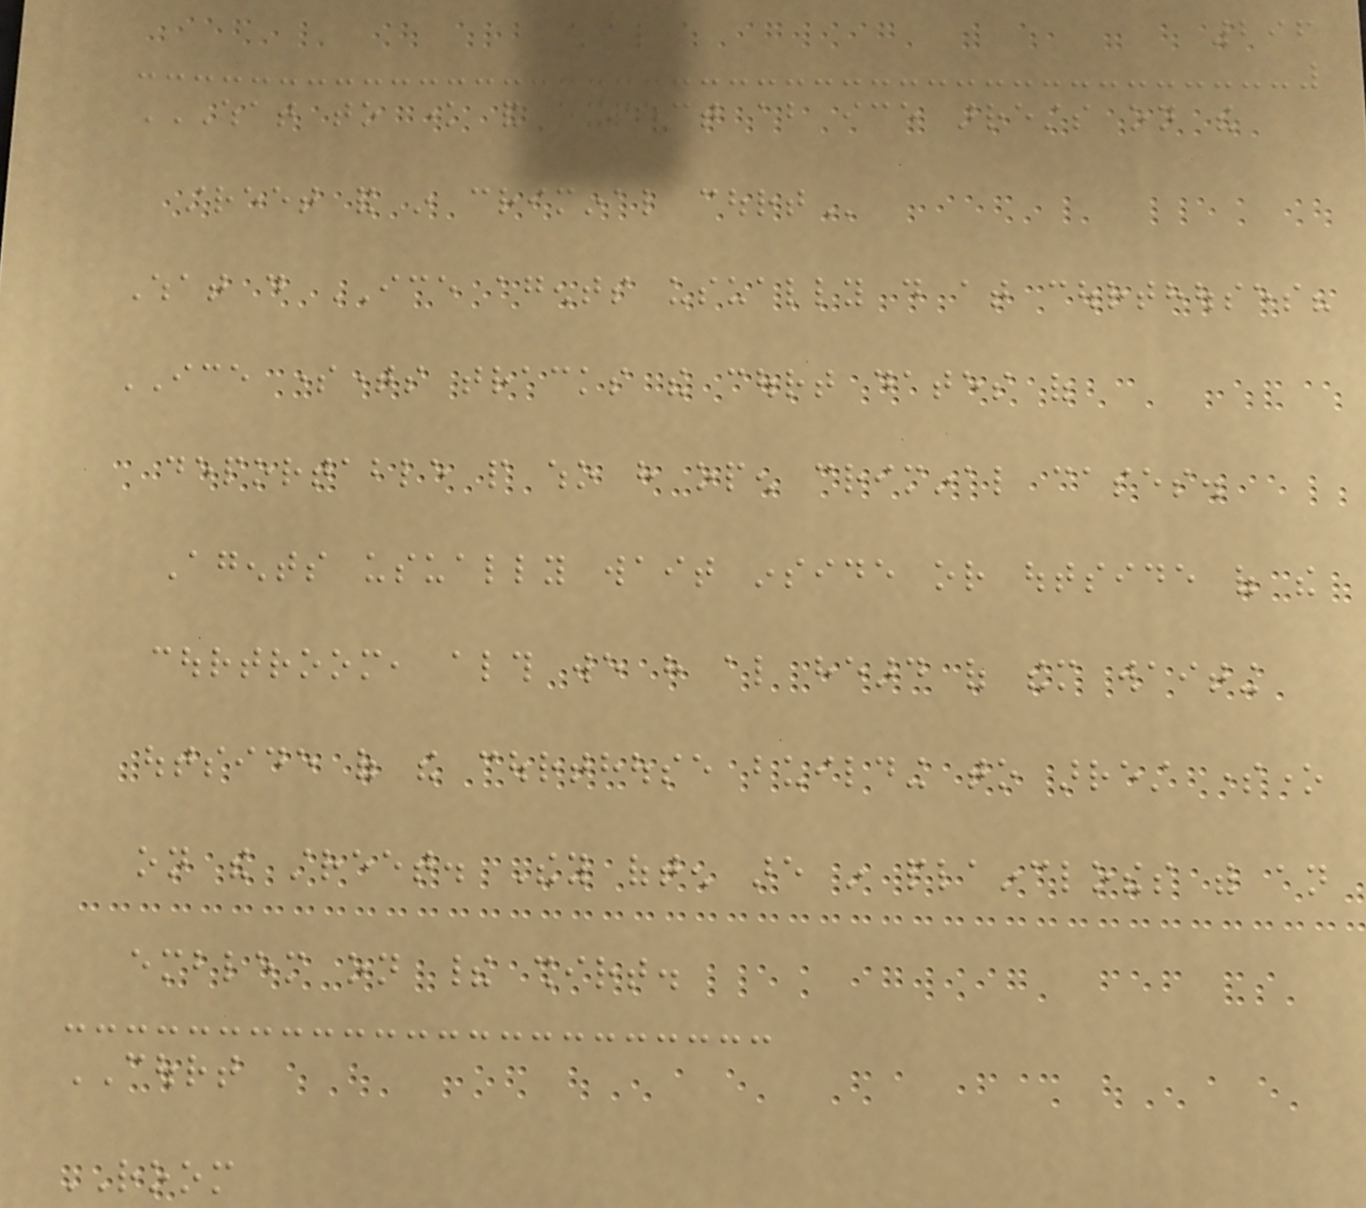296
WHAT TO KNOW AND EXPECT ABOUT ICE ARRESTS ON THE
STREET AND IN CRIMINAL COURT
What do ICE agents usually do at courthouses?
ICE sometimes tracks the court dates of
deportable people who have open criminal cases.
Agents usually wait inside or outside of the
courtroom, although we have also heard of them waiting
outside of the courthouse building to arrest someone
on the street. They often are in plainclothes with an
emblem on their shirt.
COURT
ROOM
